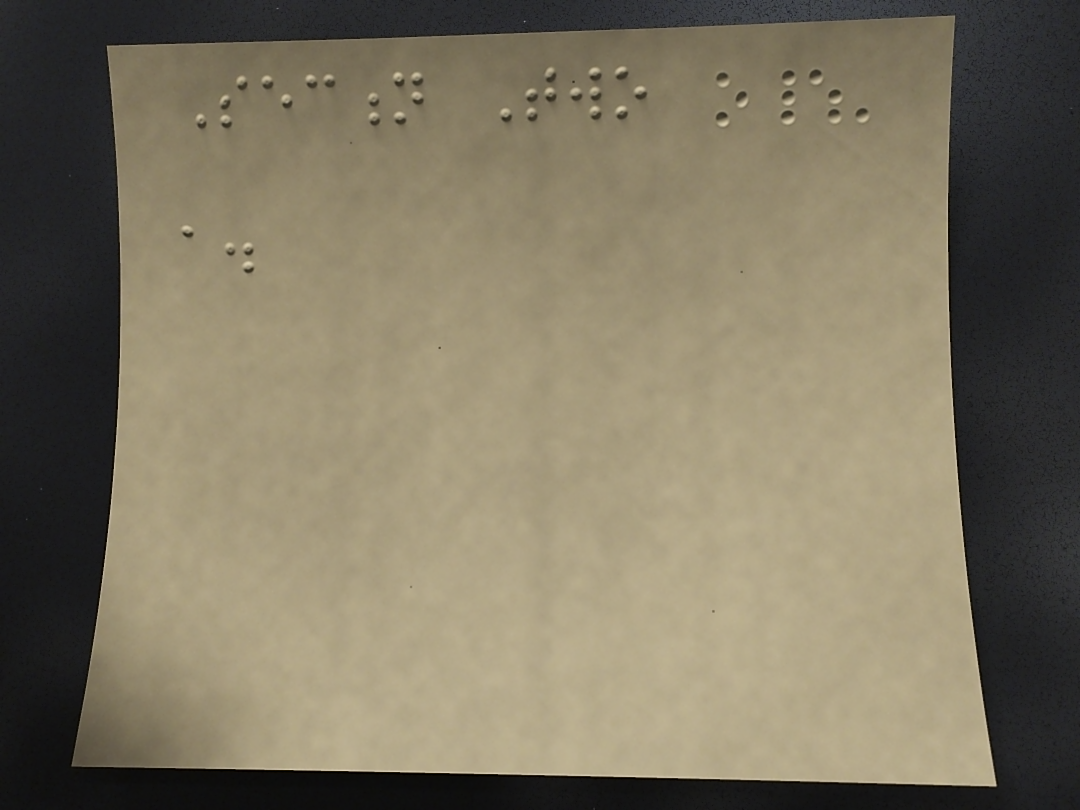Section Two
a.
